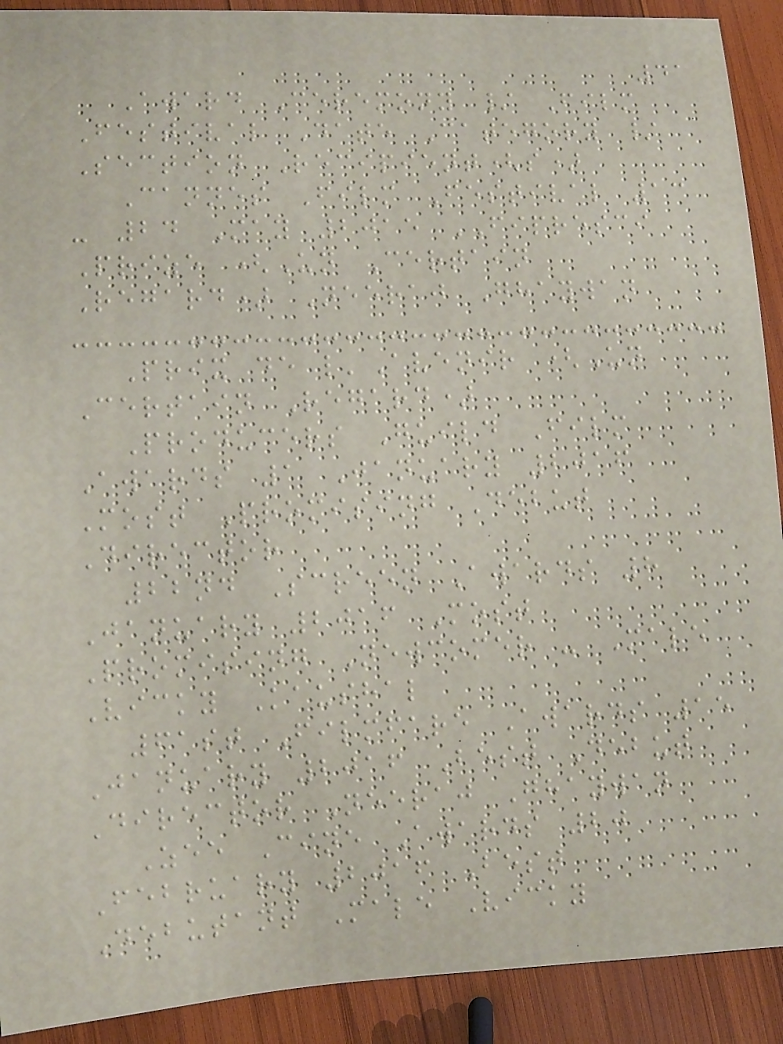41
Award Ceremony / Film
Festival Date Category /
Section Recipient(s)
Cannes Film Festival 13
- 24 May 2015 FIPRESCI
Prize (Un Certain
Regard) Neeraj Ghaywan
Prix de l'Avenir (Un
Certain Regard)
Producers Guild Film
Awards 1 January 2016
Most Promising Debut
Director
22nd Screen Awards 8
January 2016 Most
Promising Newcomer - Male
Vicky Kaushal
61st Filmfare Awards 15
January 2016 Best Debut
Director Neeraj Ghaywan
Zee Cine Awards 20
February 2016 Best
Debutant Male Vicky
